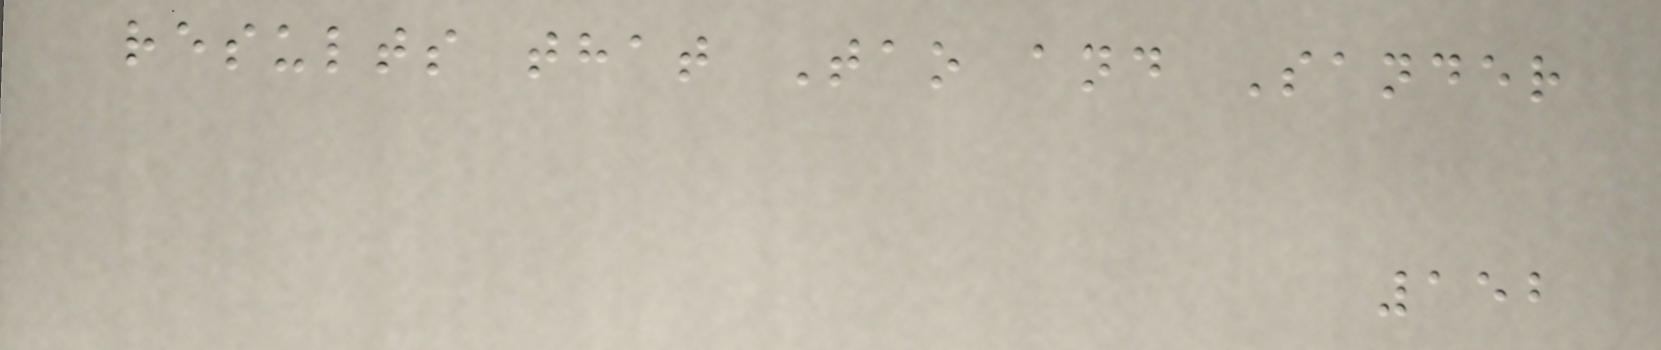results that Tao and Sander
152
